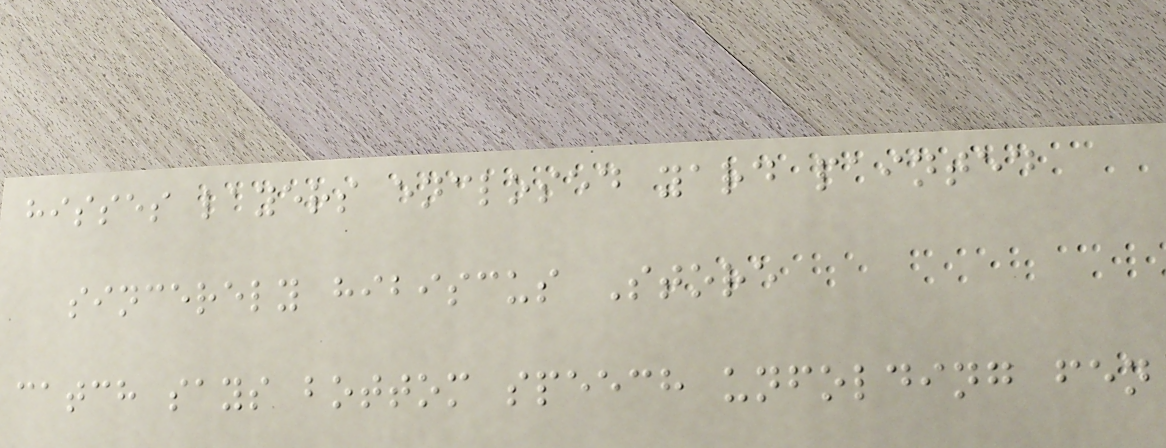hisses layers enclosed yard painted
sincerely hibiscus Store
catch says bottom speech unfolding fen
